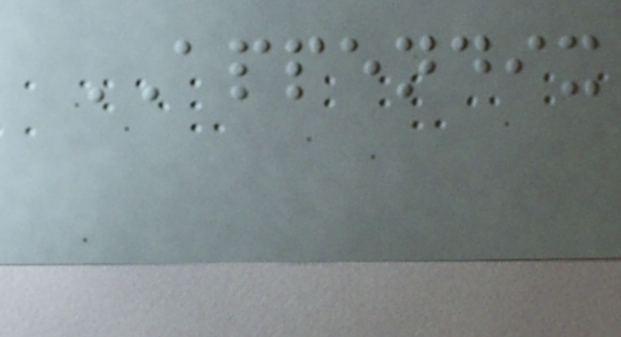APPENDIX
